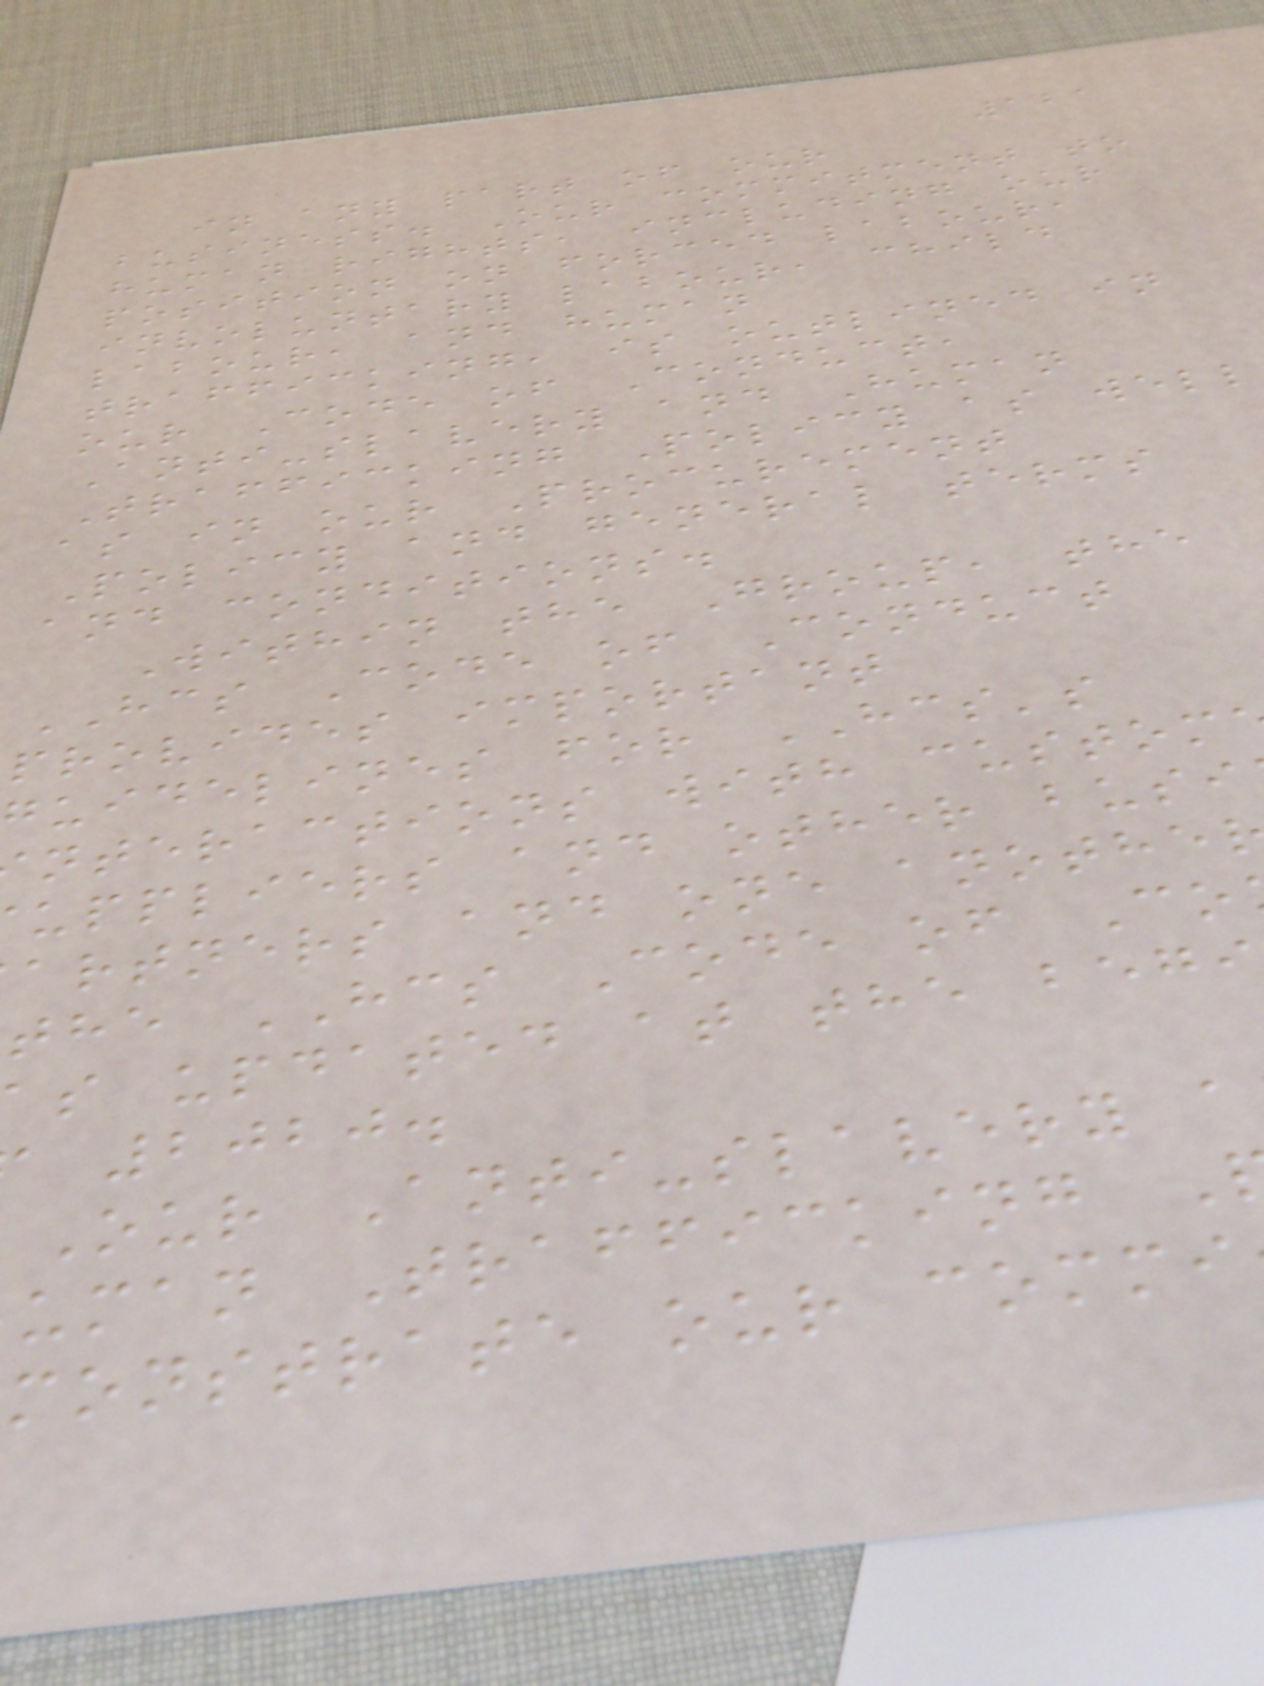121
in any part of our
business. Our commitment to
human rights, including our
position on forced labour,
involuntary labour, child
labour, and human
trafficking, is outlined in
our Code of Conduct,
Anti-slavery and Human
Trafficking Policy as well
as in our Procurement
Policy and general terms
and conditions.
Within the Group, the
HCS Code of Conduct
provides important
uidelines for HCS's
nteractions with custom
uppliers and other busi
artners and one anothe
the HCS Code of Co
s updated at the begi
2020.
Our Anti-slavery a
uman Trafficking
monstrate our commi
